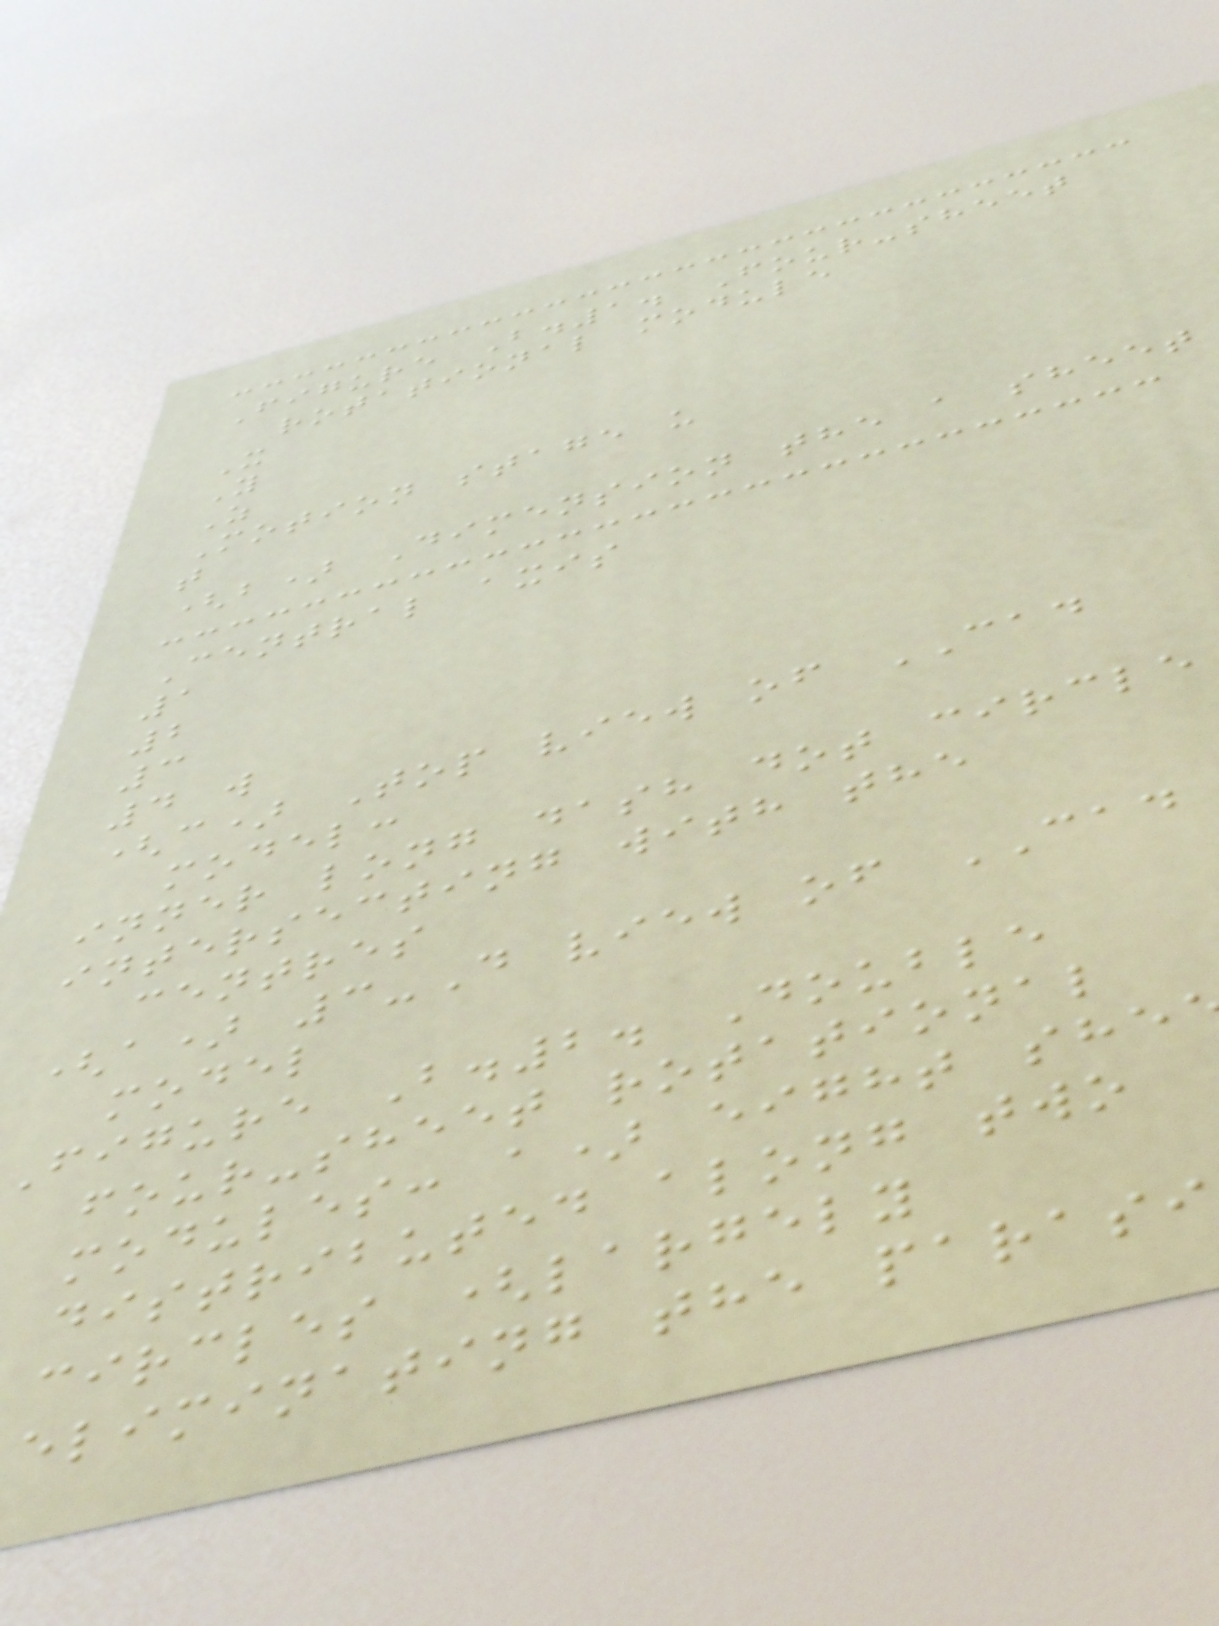Figure B.1. Four-sheet
rotational module
X
Y
Z
Motion stage u
t
(b) Dimension the a sheet
Central axis
1
2
3
4 w
(c) Top view of CAD
model:
inner long dash dot circle
intersecting with the
centres
(a) 3-D view of CAD
model
Figure B.2. Double
four-sheet rotational
modules: a) eight she
distributed along two
circles (largely
eliminating the parasi
